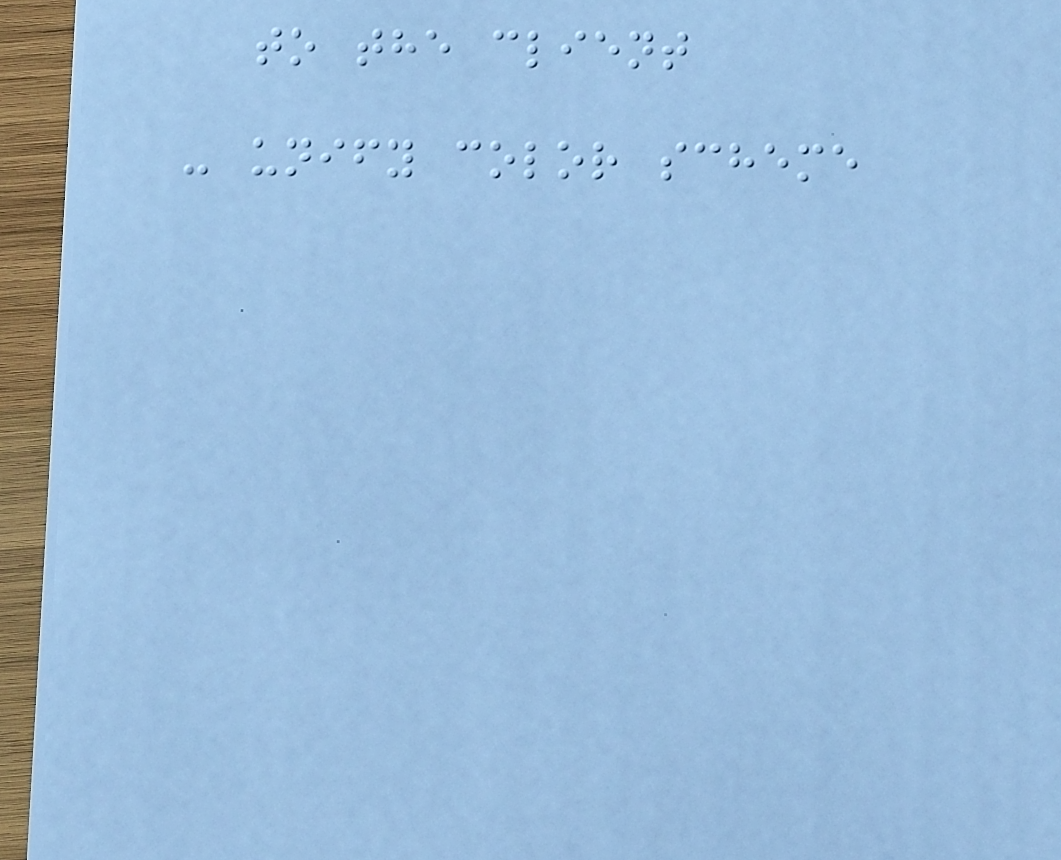to the client
- unify color scheme
